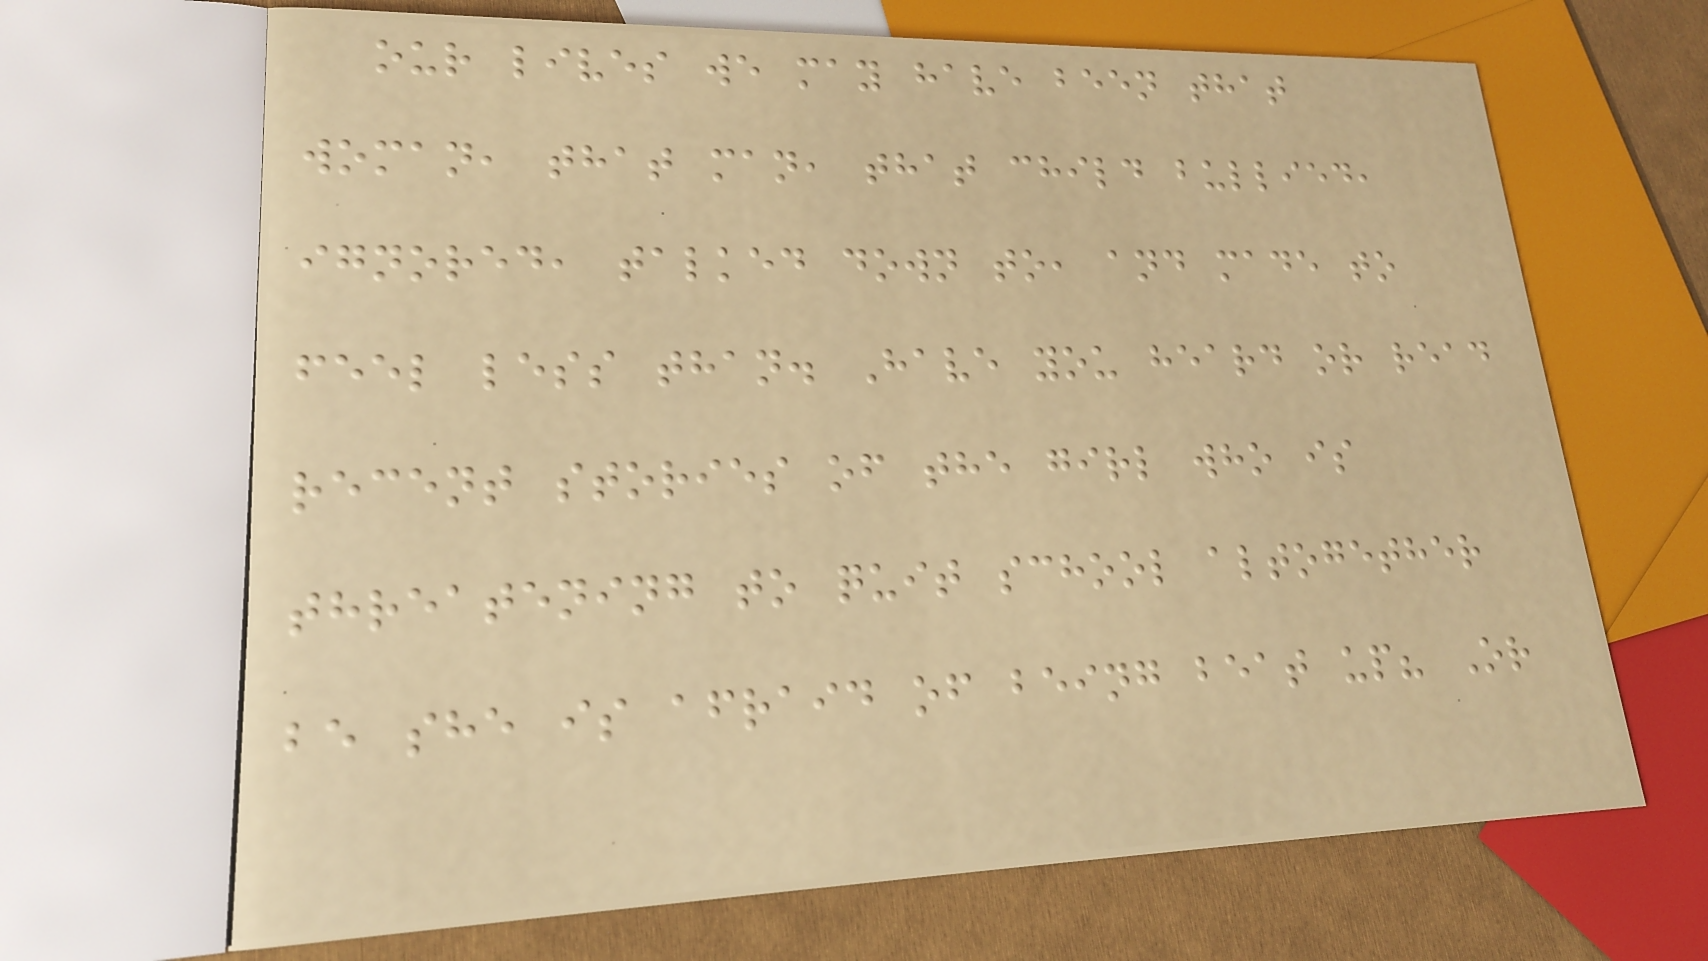our lives we may have been that
woman, that man, that child bullied,
ignored, talked down to, and made to
feel less than. Have you heard or read
recent stories of the girl who is
threatening to quit school altogether
be she is afraid of being beat up? Or
